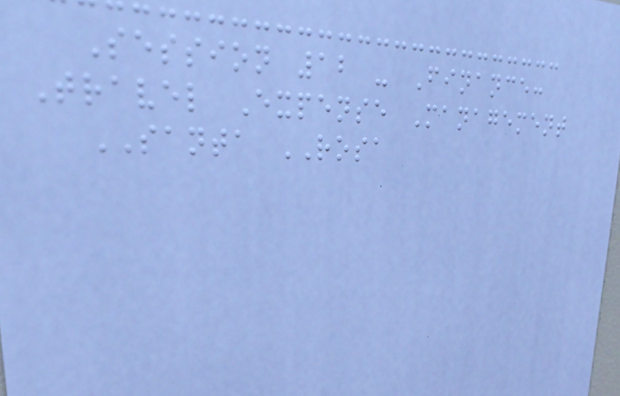Session 12 - Finance:
Travel Expense Management
SANTA ROSA
